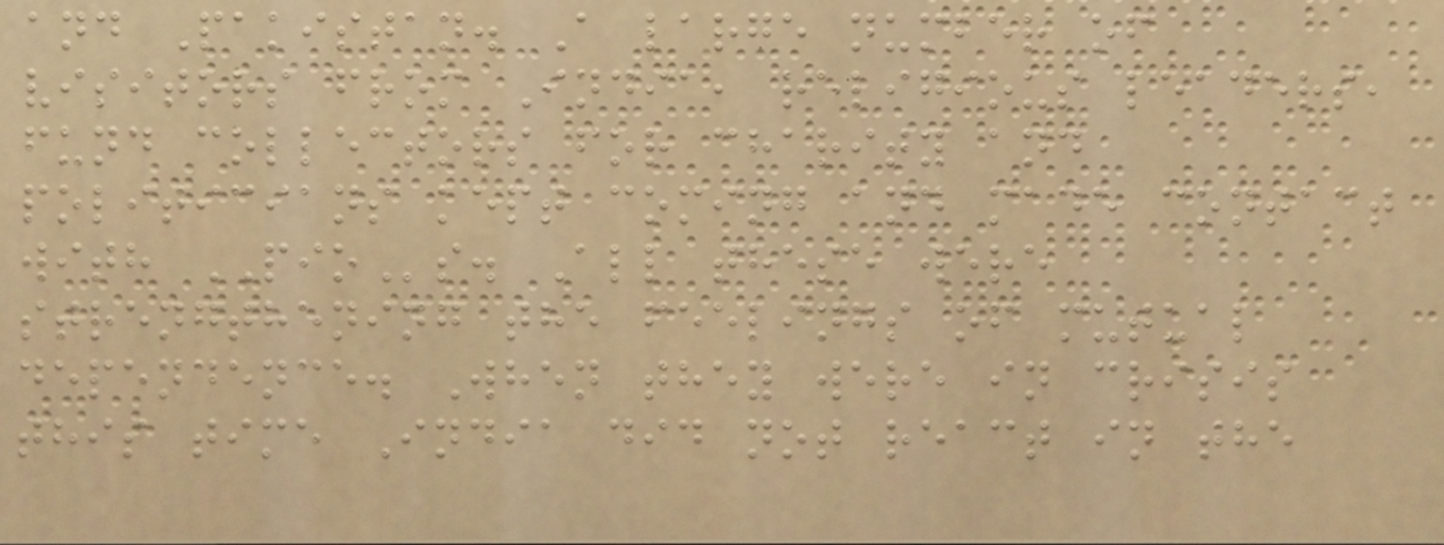and Pakistan. A large number of
visitors from India, religious leaders,
fund collectors for charity and
politicians kept coming and made contact
with PIOs. All these were
strengthening the feelings of mutual
dependence. When they were in crisis
this time India did not react in the
